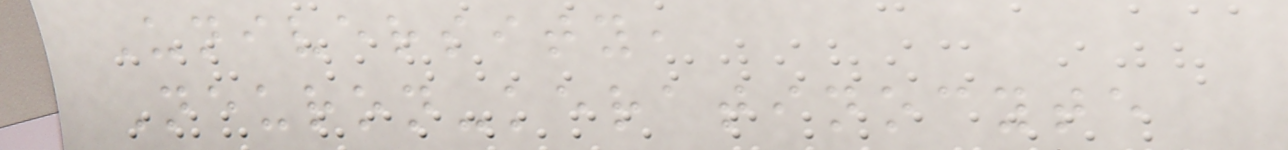University,
Neuron-keratinocyte
